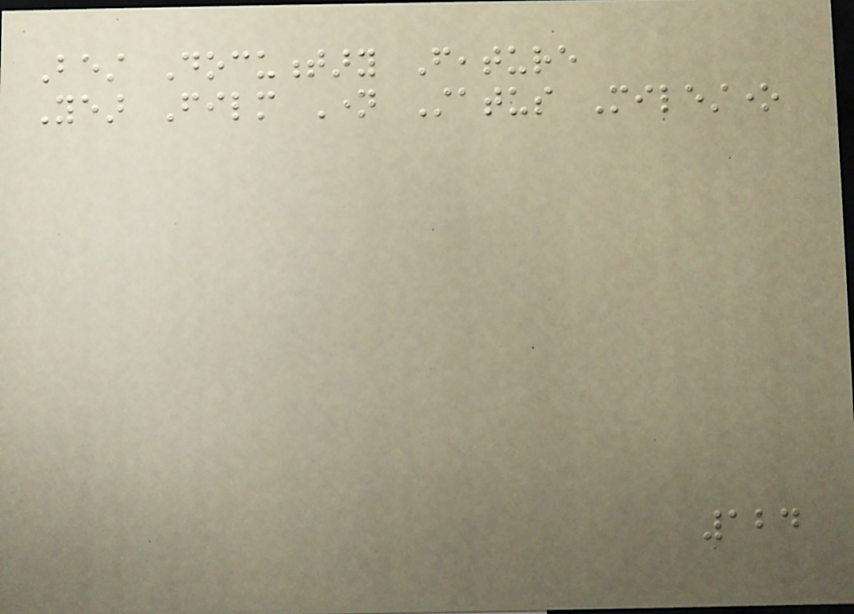Best Documentary Feature
Year Film Name Status Milestone
124
